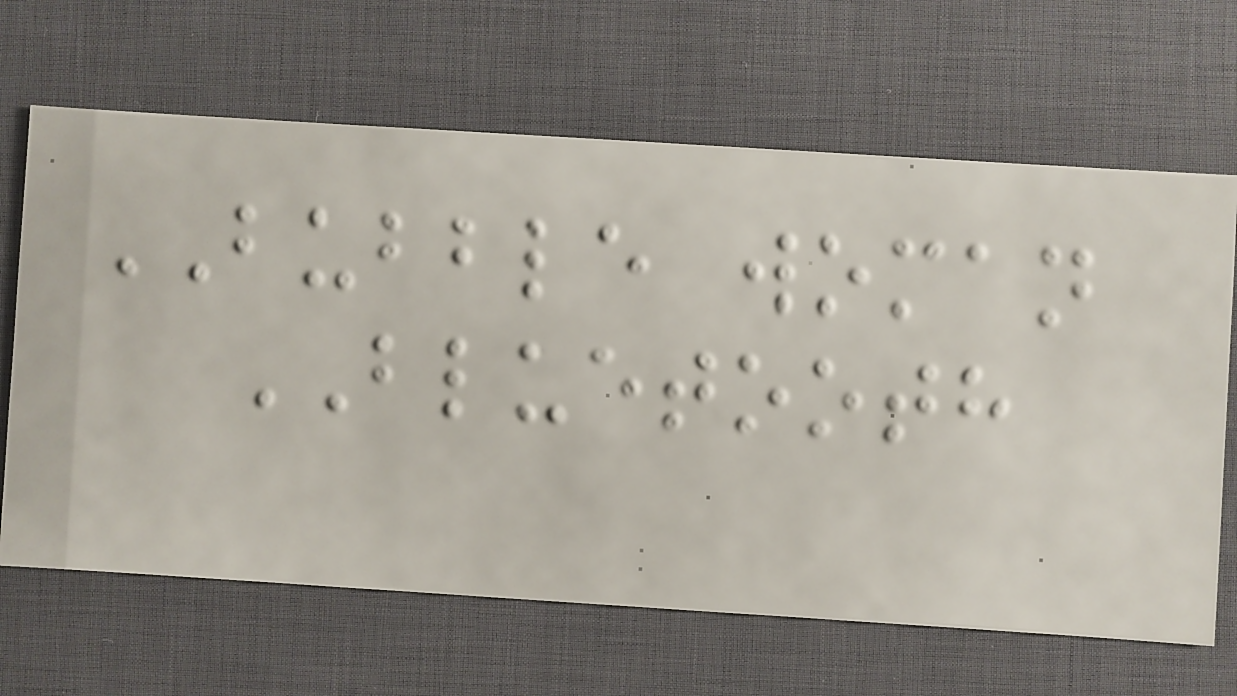BUBBLE woman
BLUETOOTH
